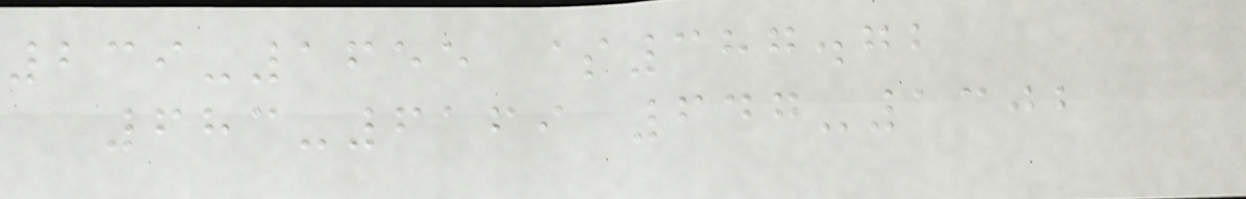239-1655 $387.72
683-6169 647-1302
